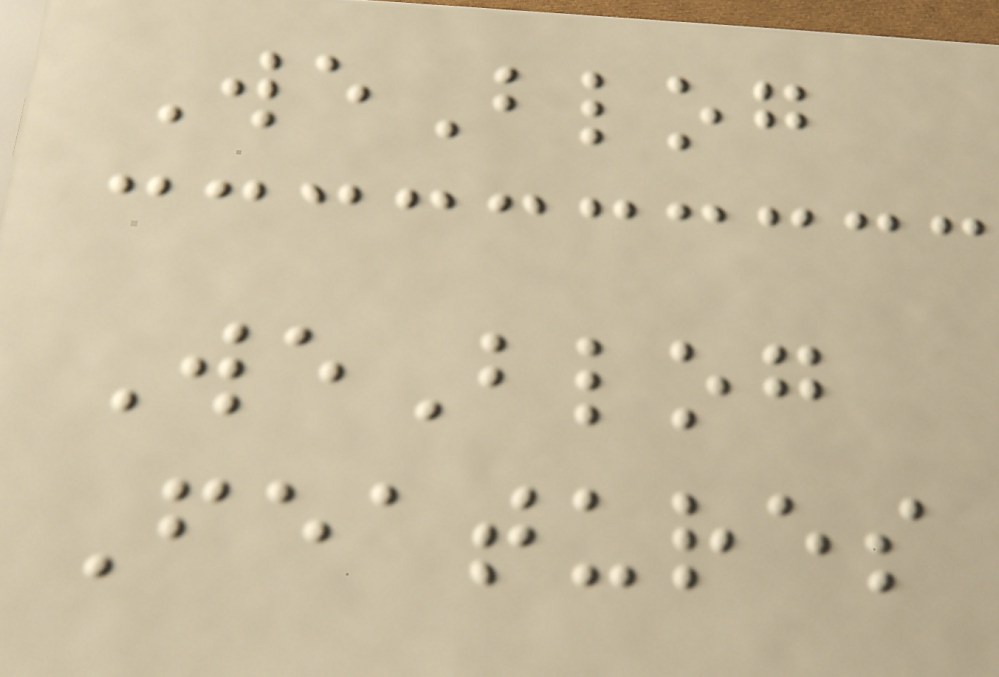WeBlog
WeBlog
Features
